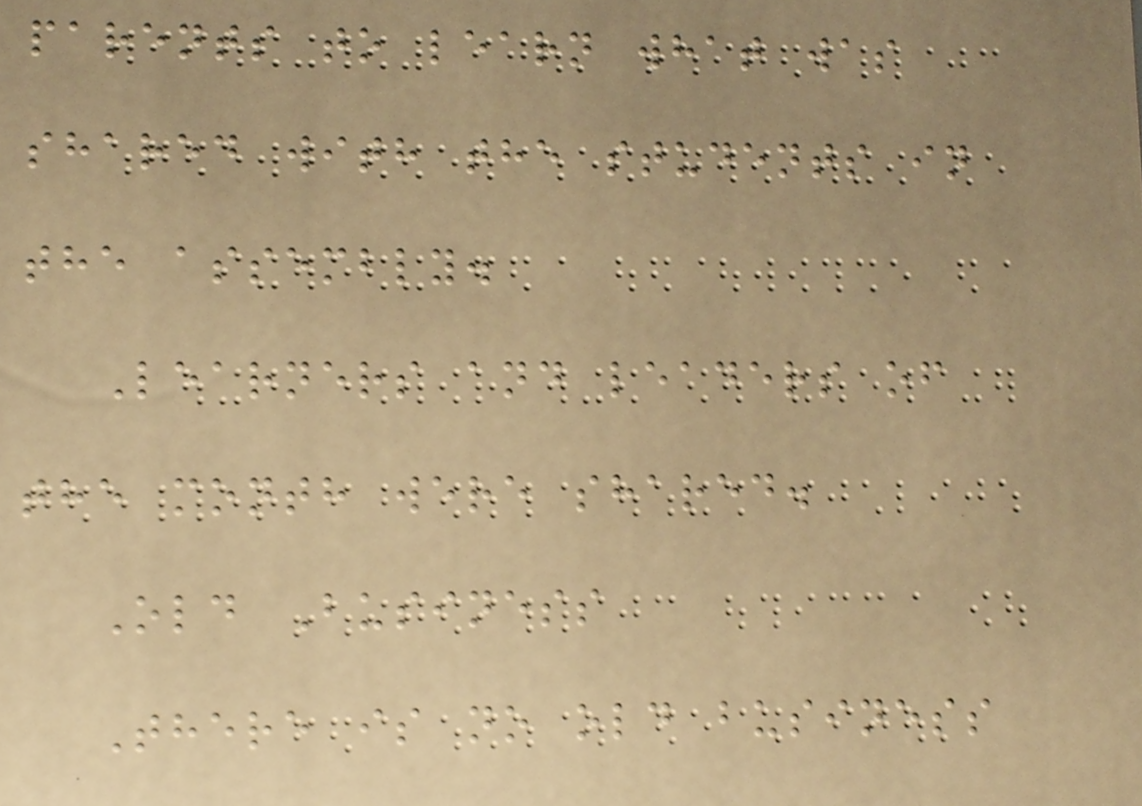parents to learn what was
shared with the students in
the assembly.
Learners and leaders of
the month were shared.
Old Business
There is no old business
